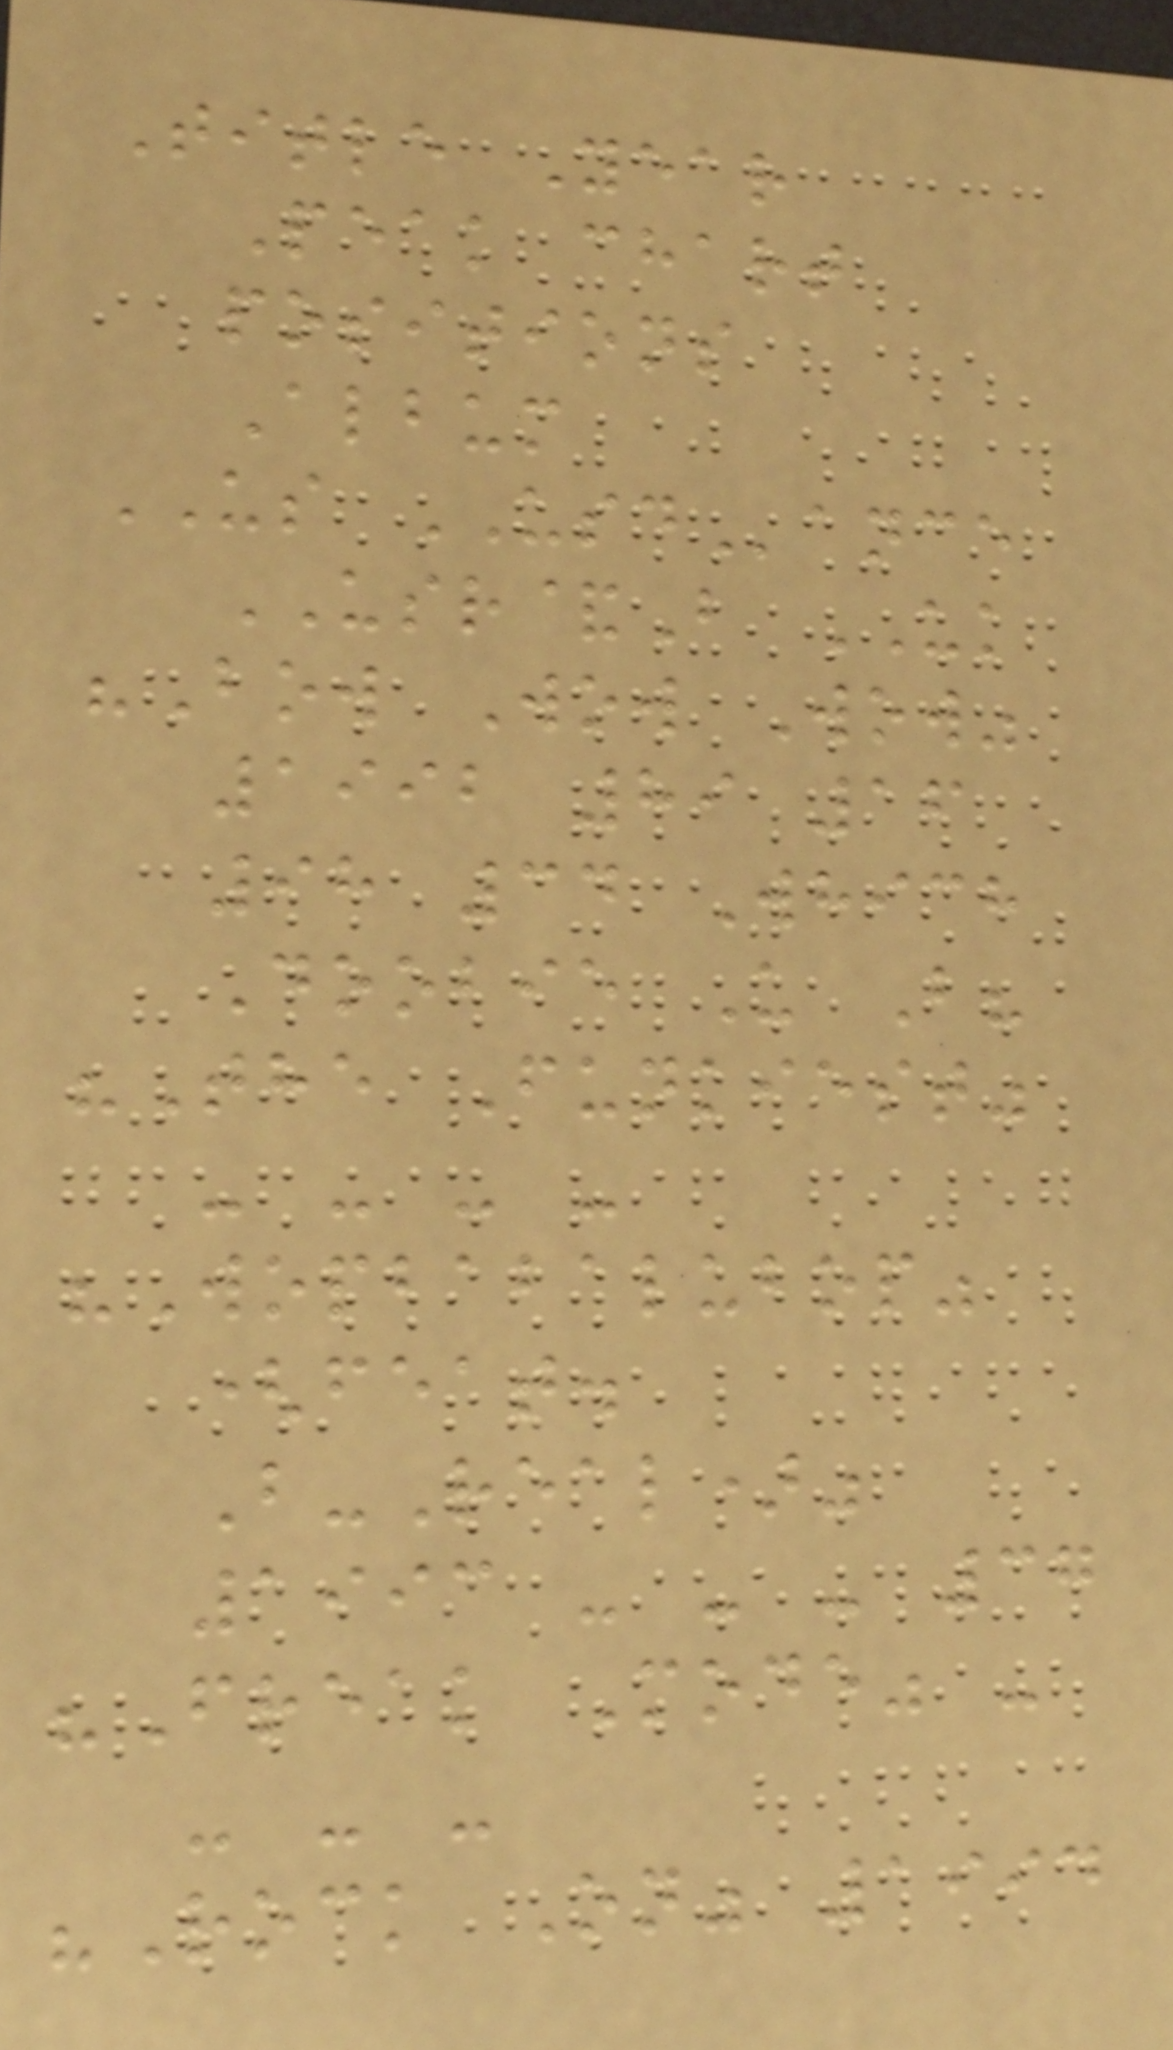Title Year
Peak chart
positions
Album
US USDance
USR&B UK
"Bow Wow Wow"
1992 89 16
98 34 Which
Doobie U B?
"The Funkiest"
- - - -
"Wopbabalubop"
(feat.
B-Real)"
1993 - - - 37
"Freak Mode" -
- - -
"Rock On" 1994
